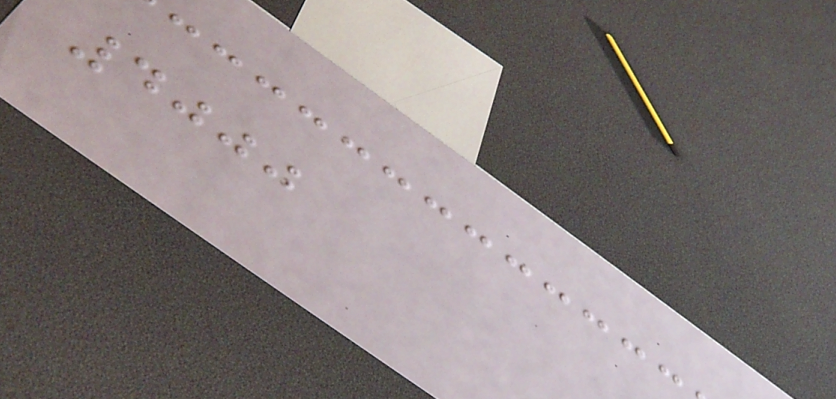4000
